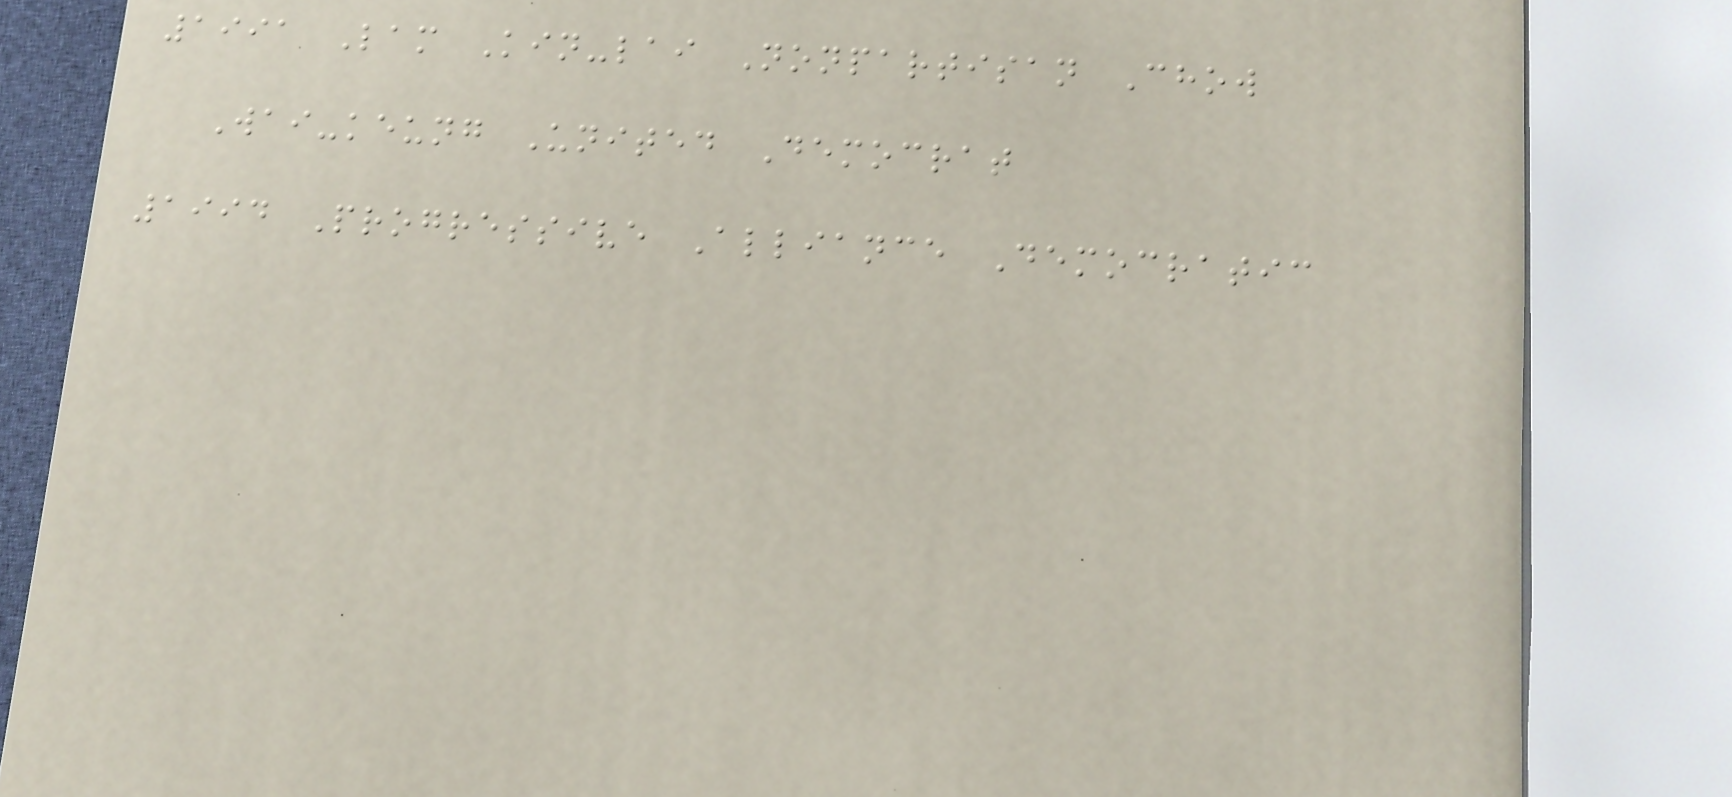1991 Lam Kin-lai Nonpartisan Chow
Wai-keung United Democrat
1994 Progressive Alliance Democratic
